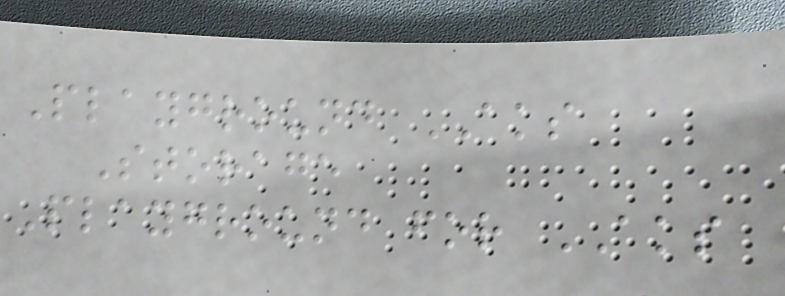Playground AKS
Storage
Playground for AKS
